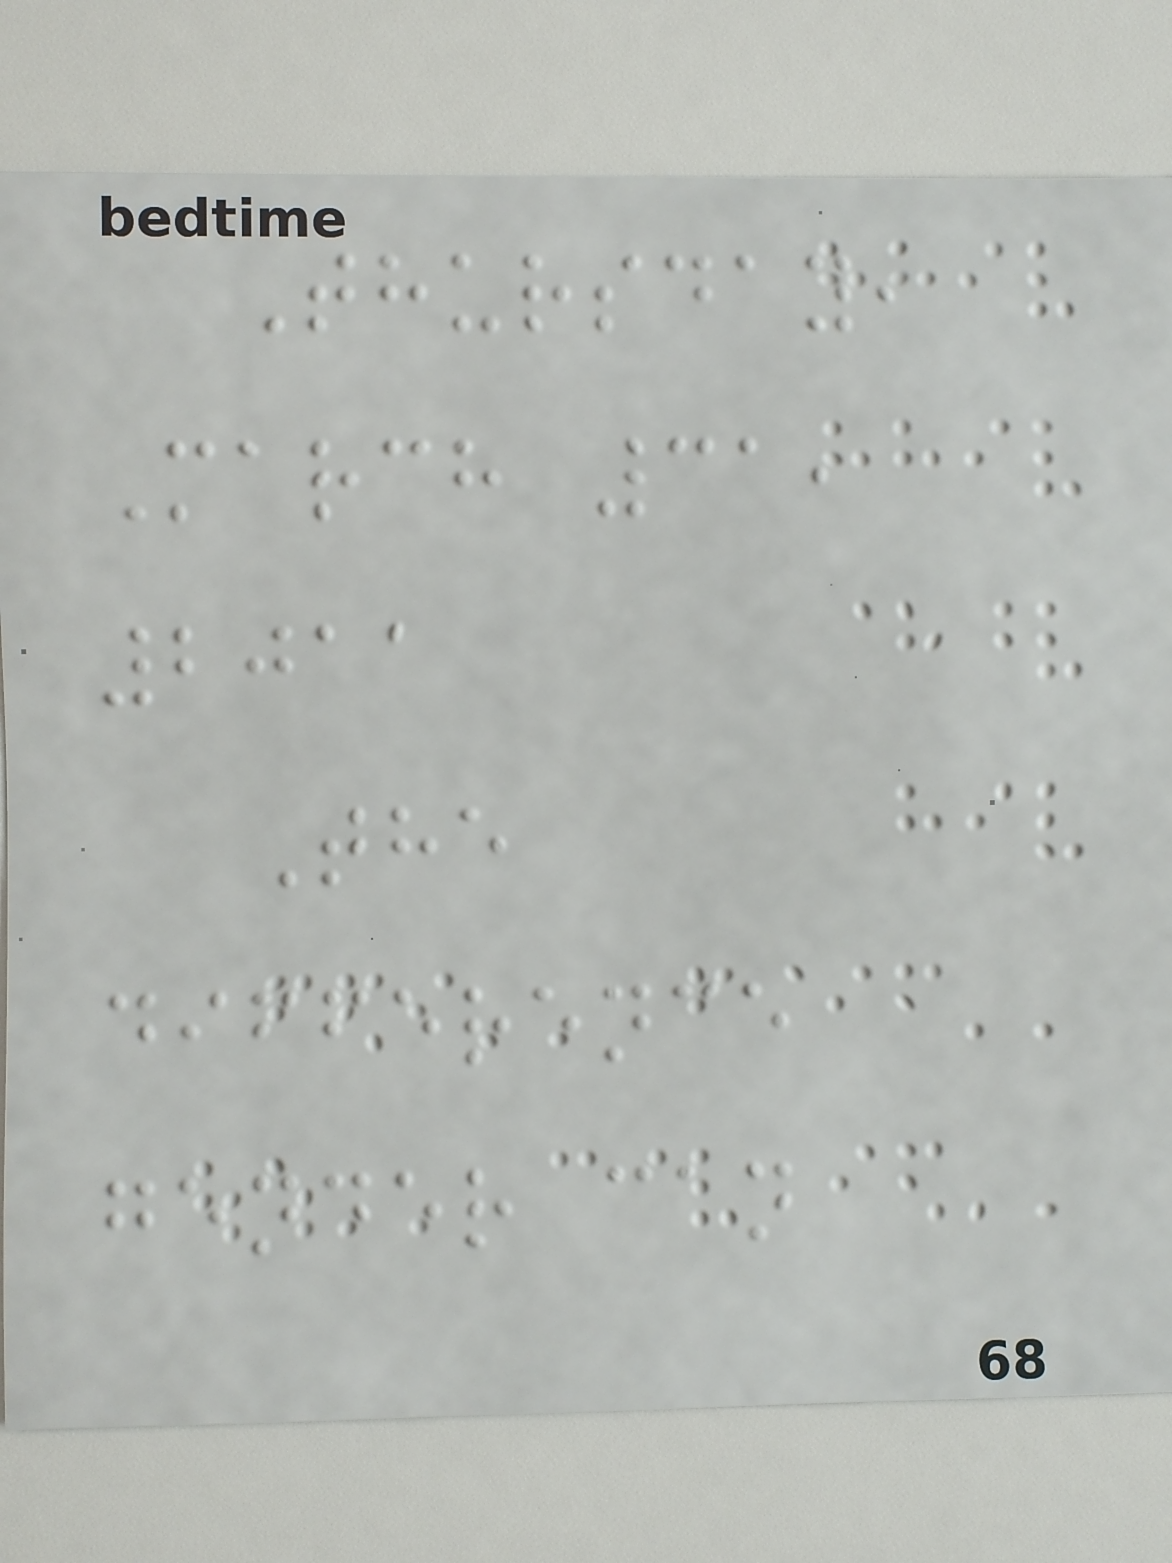Thursday,
March 31,
2011
The
difference
gender can
